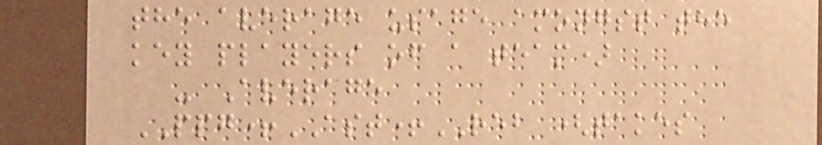the average usage amongst the
key players of a team)
- Average
PPG+AST+REB (takes
